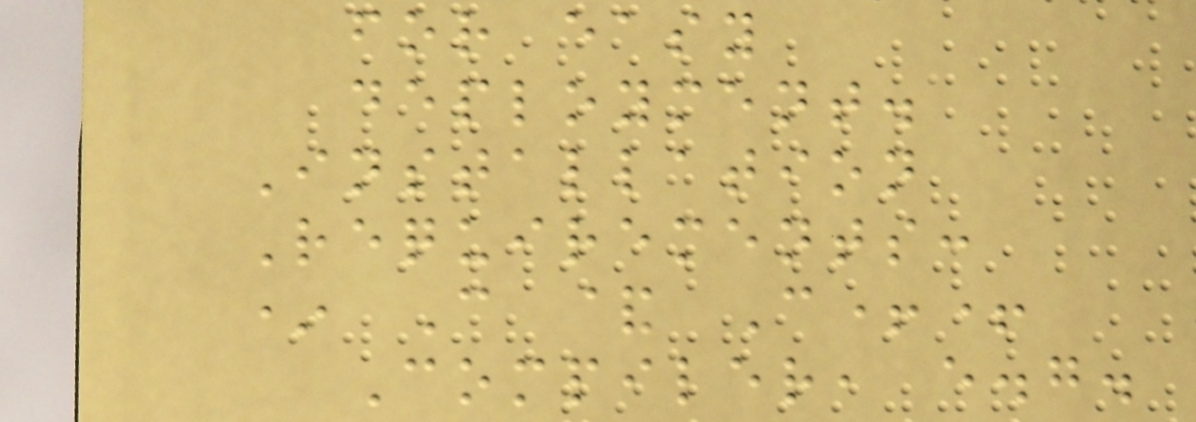for easy
deployment.
Installation
Requirements:
* C & C++
Compiler, e.g.
